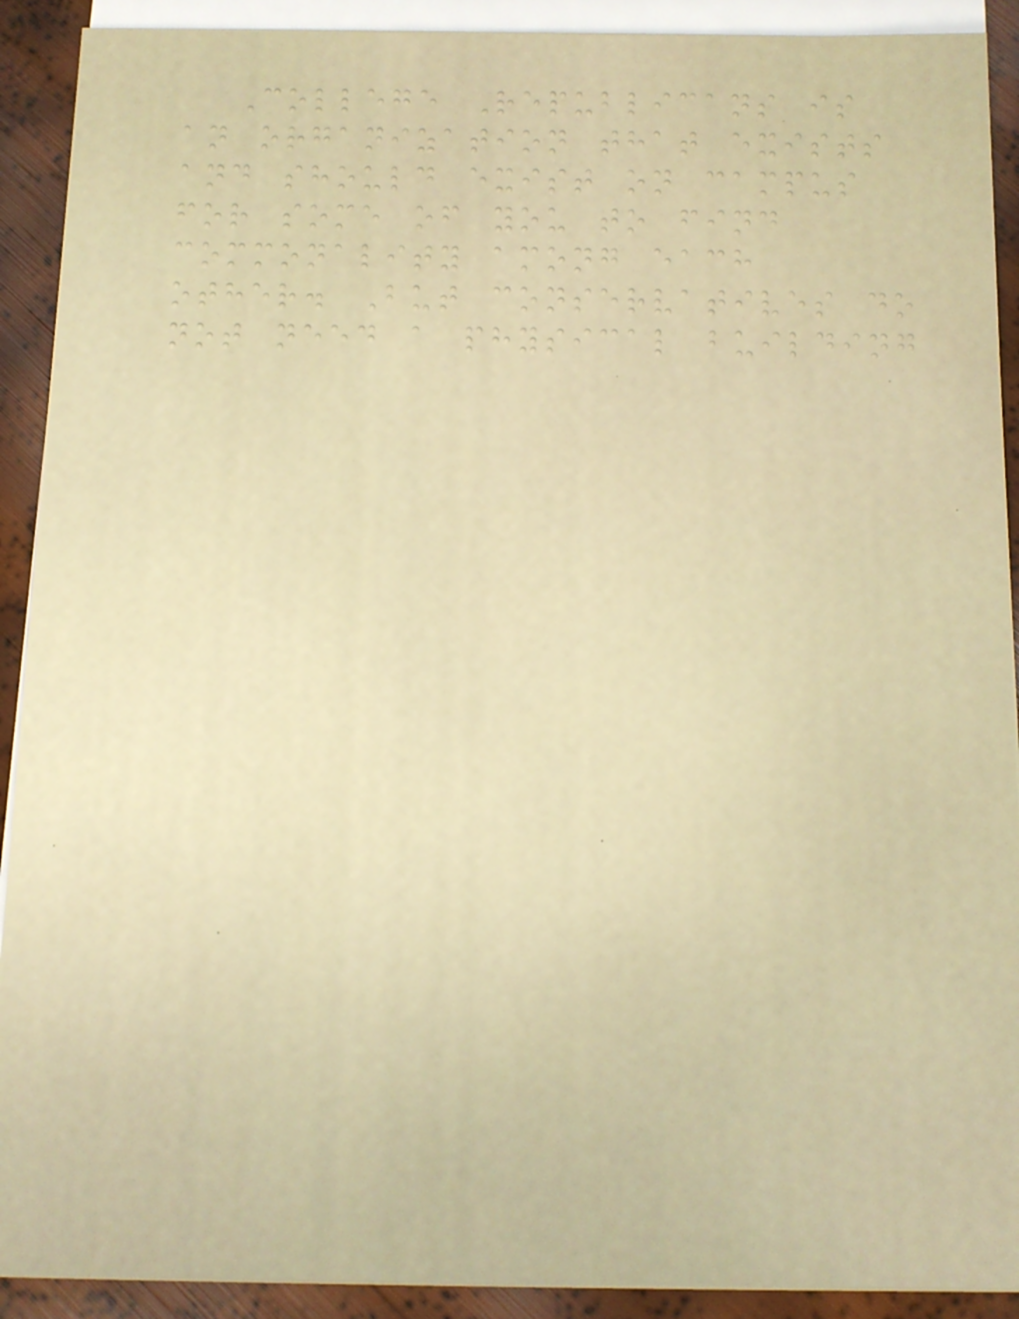College Republicans is
an organization that exists
and should exist on campus
for some of you to find
commonality among each
other. But conservatives do
not need a physical building
